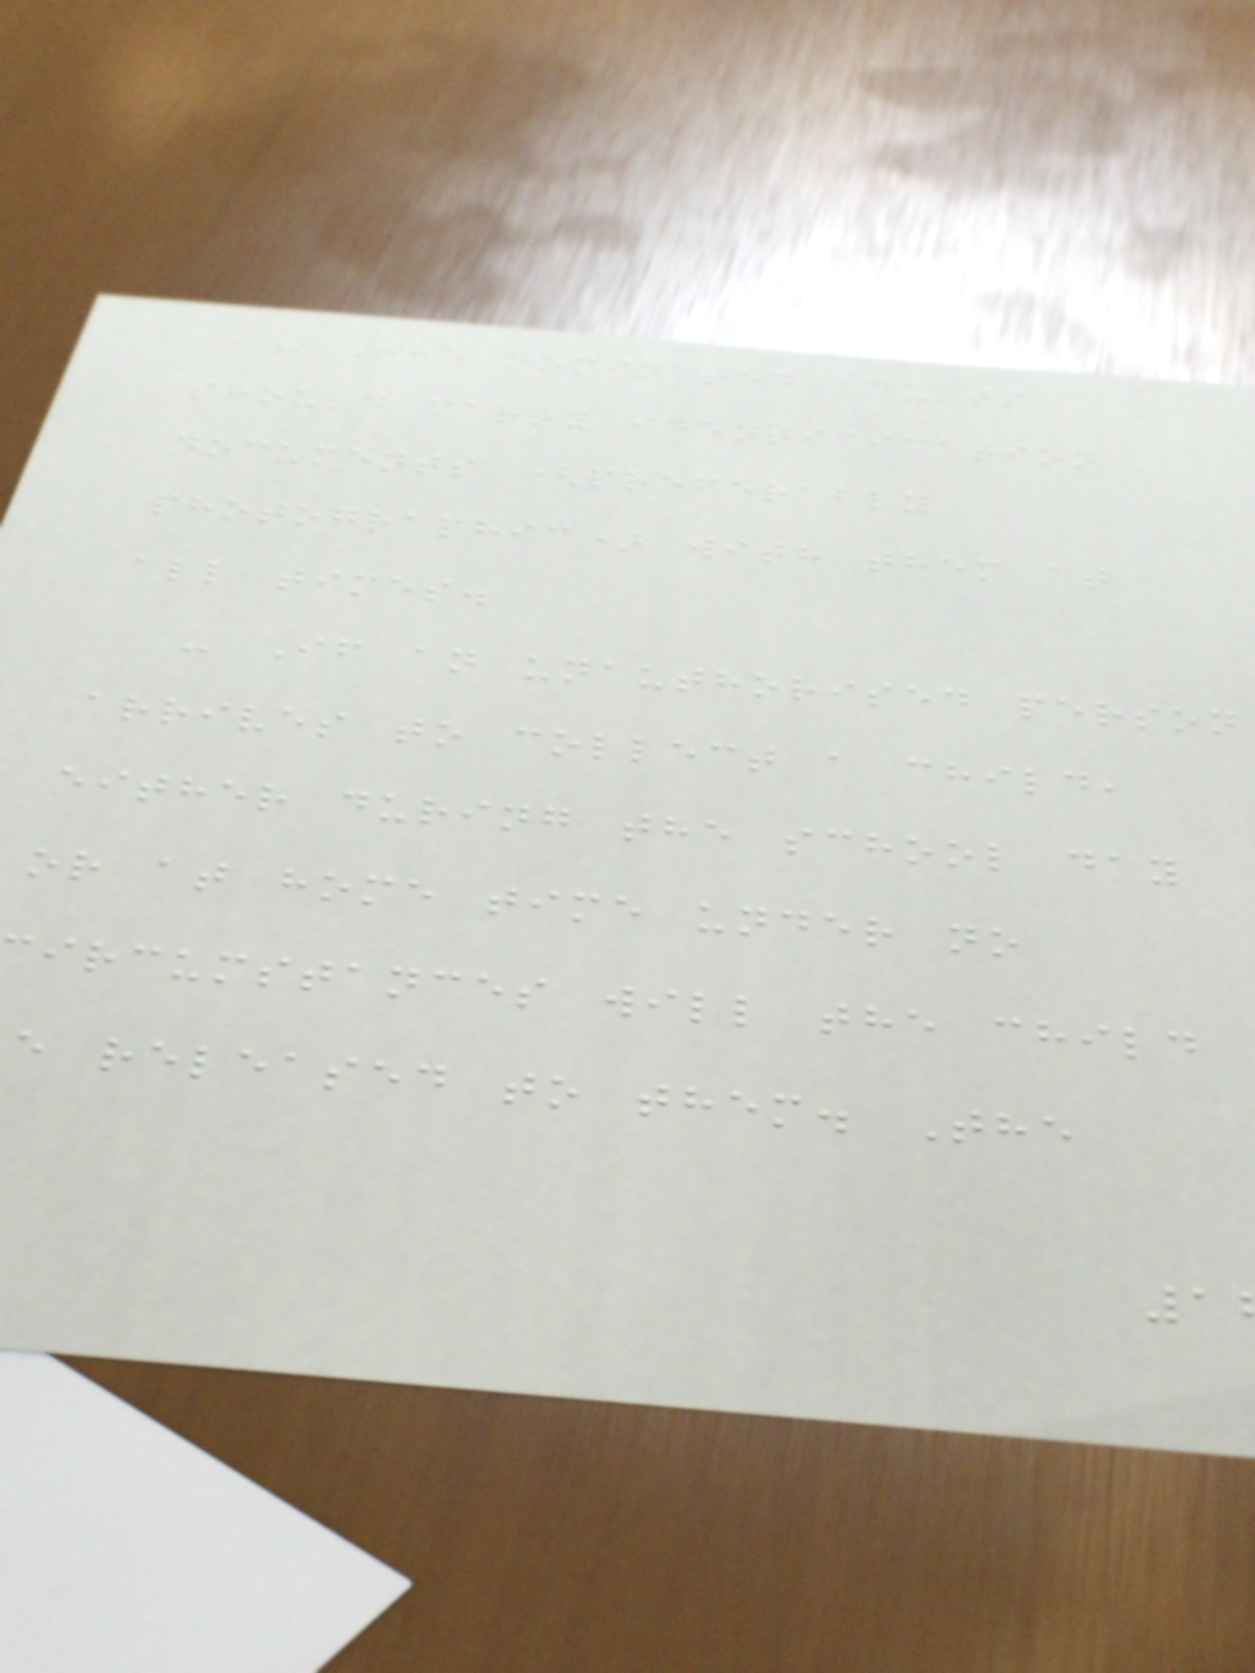- The nominated adults
should carry identification
documents (preferably
photographic) with them at
all times.
- If an unauthorised person
arrives to collect a child,
either during the school day
or at home time under no
ircumstances will the child
e released to them. The
